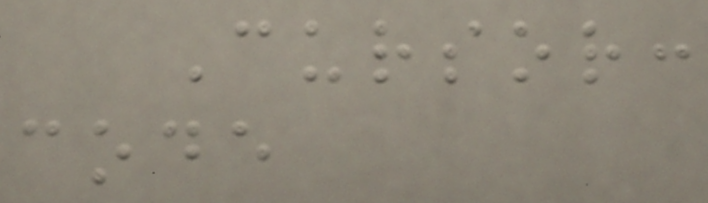Cursor:
code
